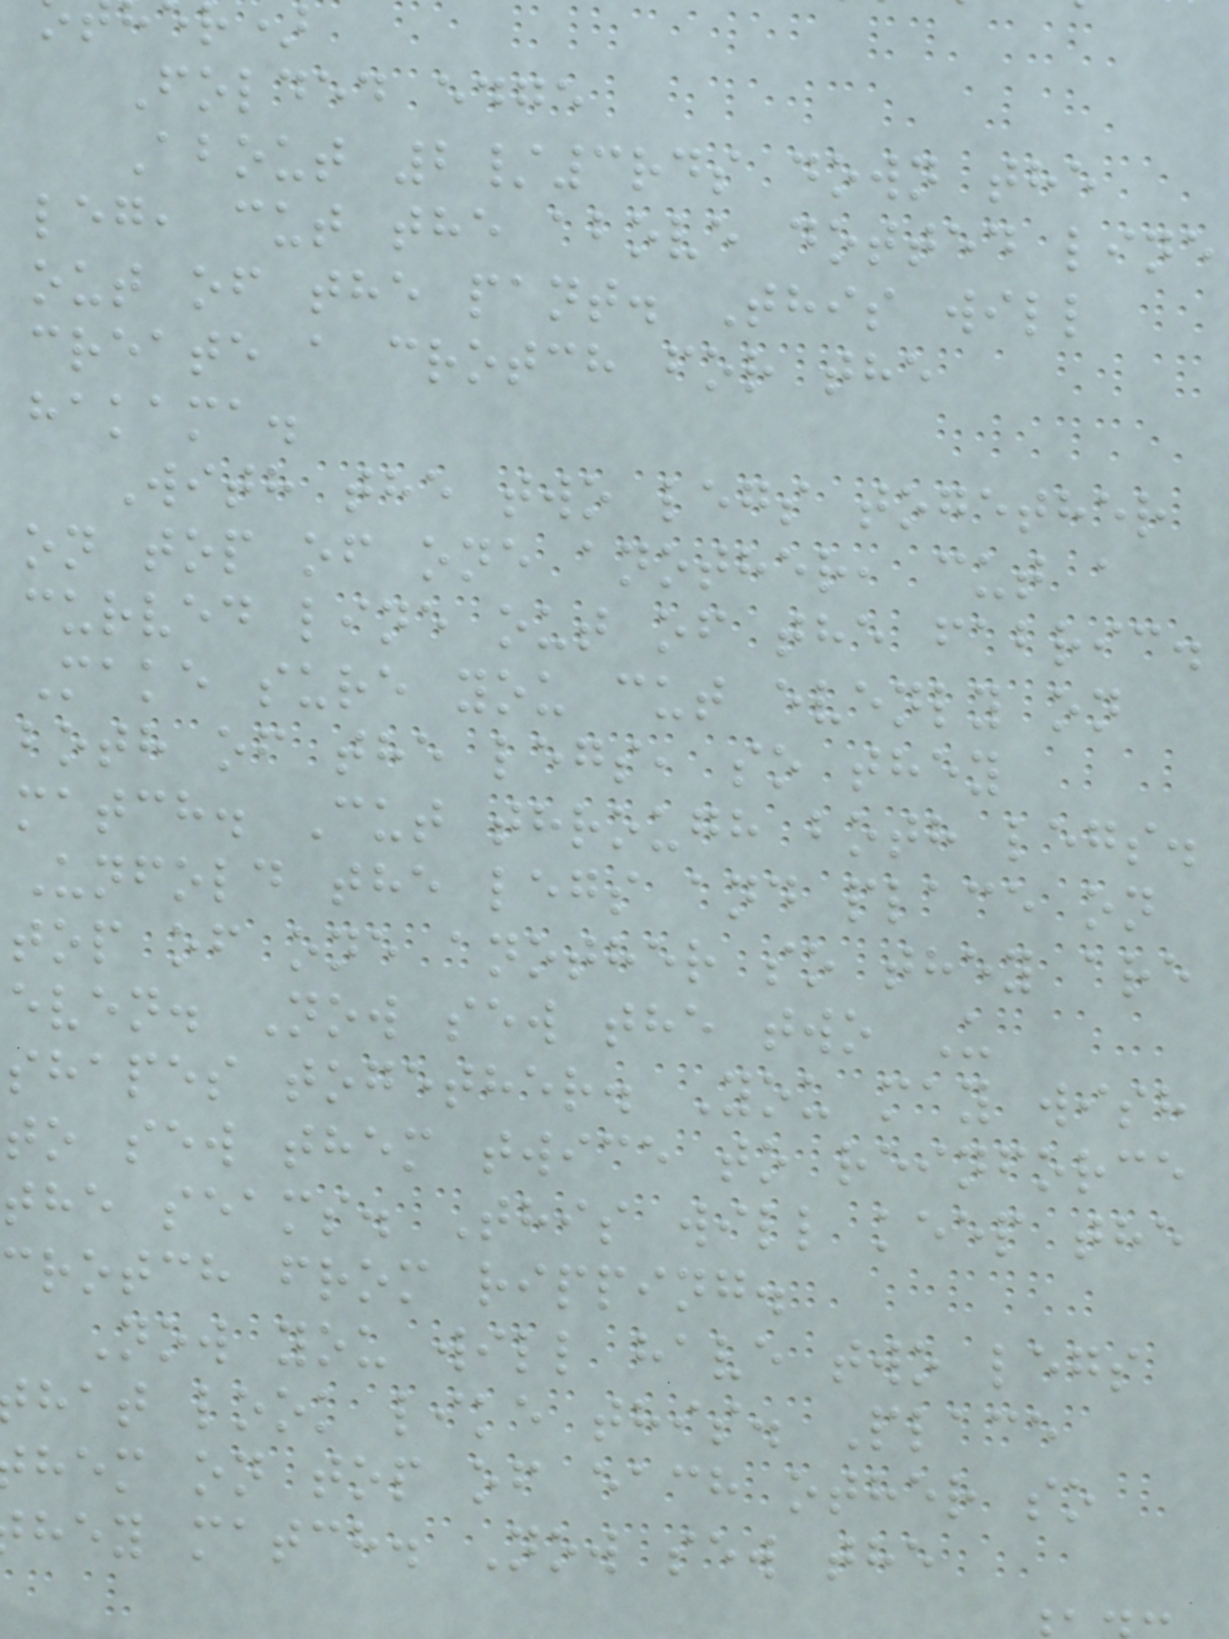Folded edge
About 2/3rds down the
leg, cut the above dotted line
out of the pant. This will
create a crotch for the
hakama.
With the two legs together
on top of one another, cut a
curved line out of the fabric.
Make sure you cut evenly on
both of the legs, so they
match. Cut through both legs.
Unfold the legs and place on
top of one another so they are
even. Now sew the two U
shapes together. You may wish
to sew them twice to reinforce
the seams. This will keep the
crotch from ripping.
Now you will have two legs
hat look like this. Place
hem on top of each other so
hey match. Now sew the
